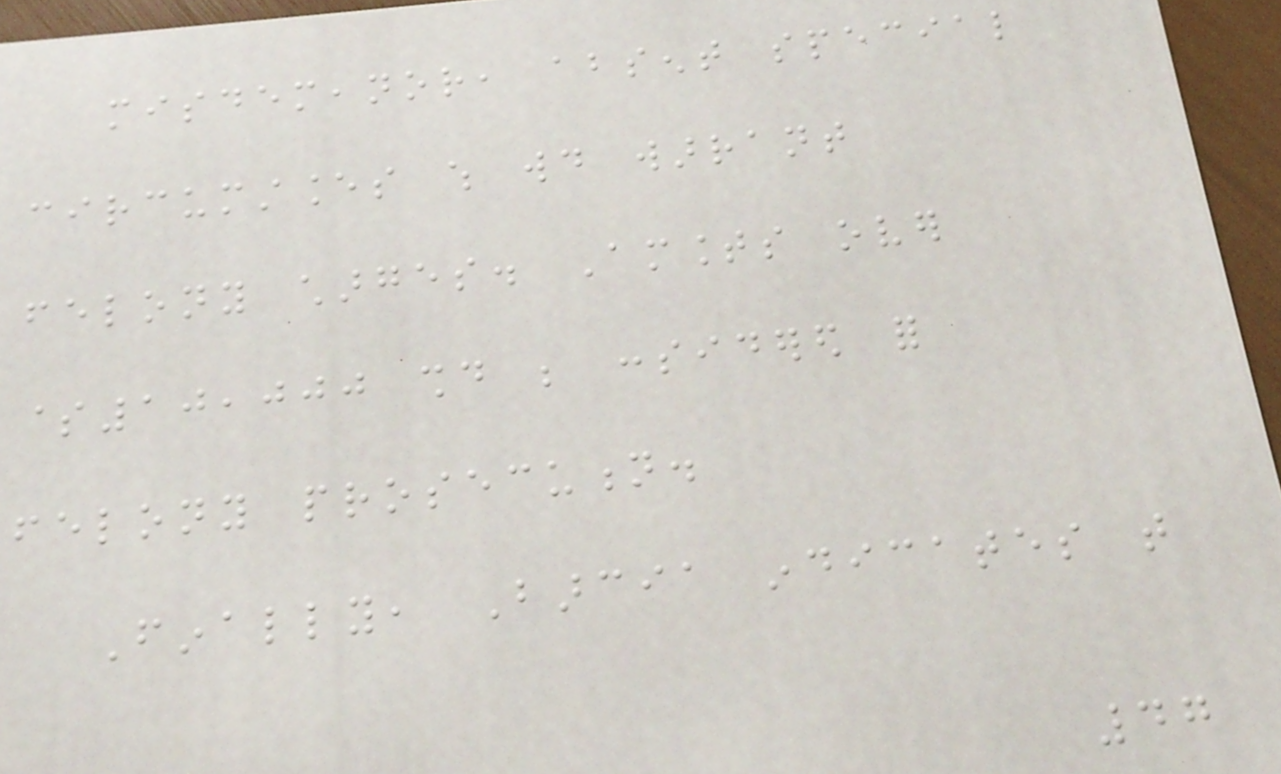misdemeanor, absent special
circumstances which would warrant
felony charges. Amounts over
$10,000 should be considered for
felony prosecution.
Finally, Barcia indicates that
47
